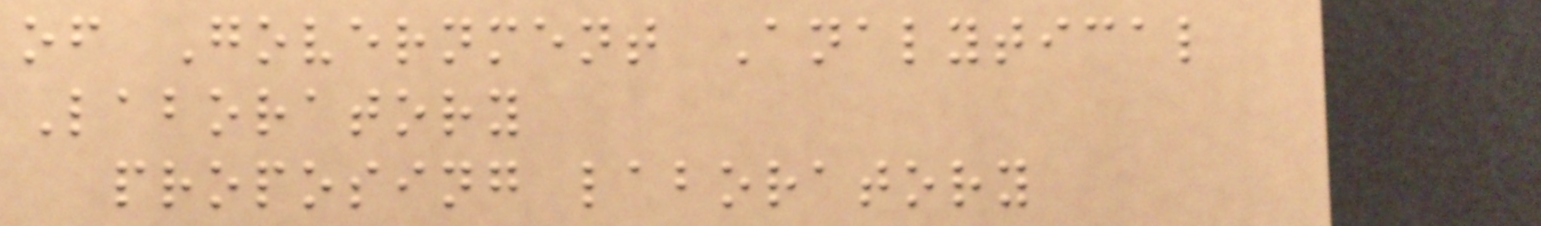of Government Analytical
Laboratory
proposing laboratory
